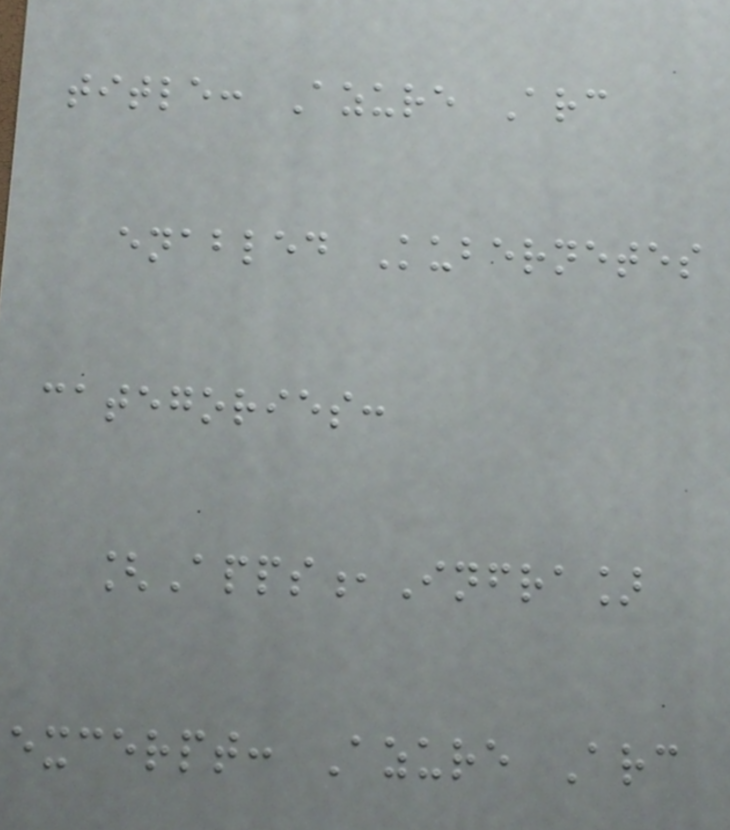title: Azure Arc
enabled Kubernetes
categories:
[Apps,Infra]
excerpt: Azure Arc
